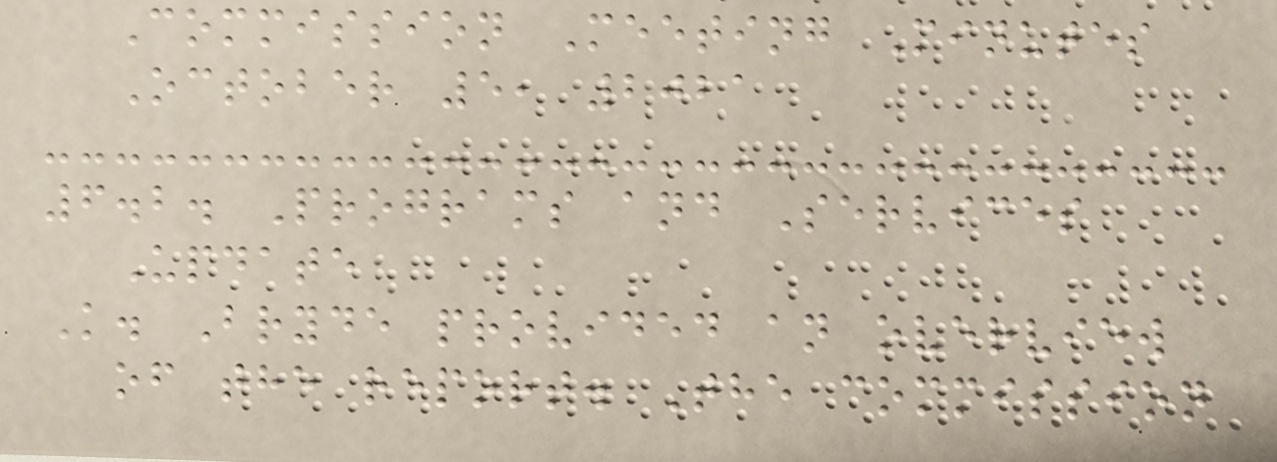Commission Meeting Minutes
October 5, 2021
6.2. Programs and Services
Update
K. Bryde provided an overview
of the report. The commission
